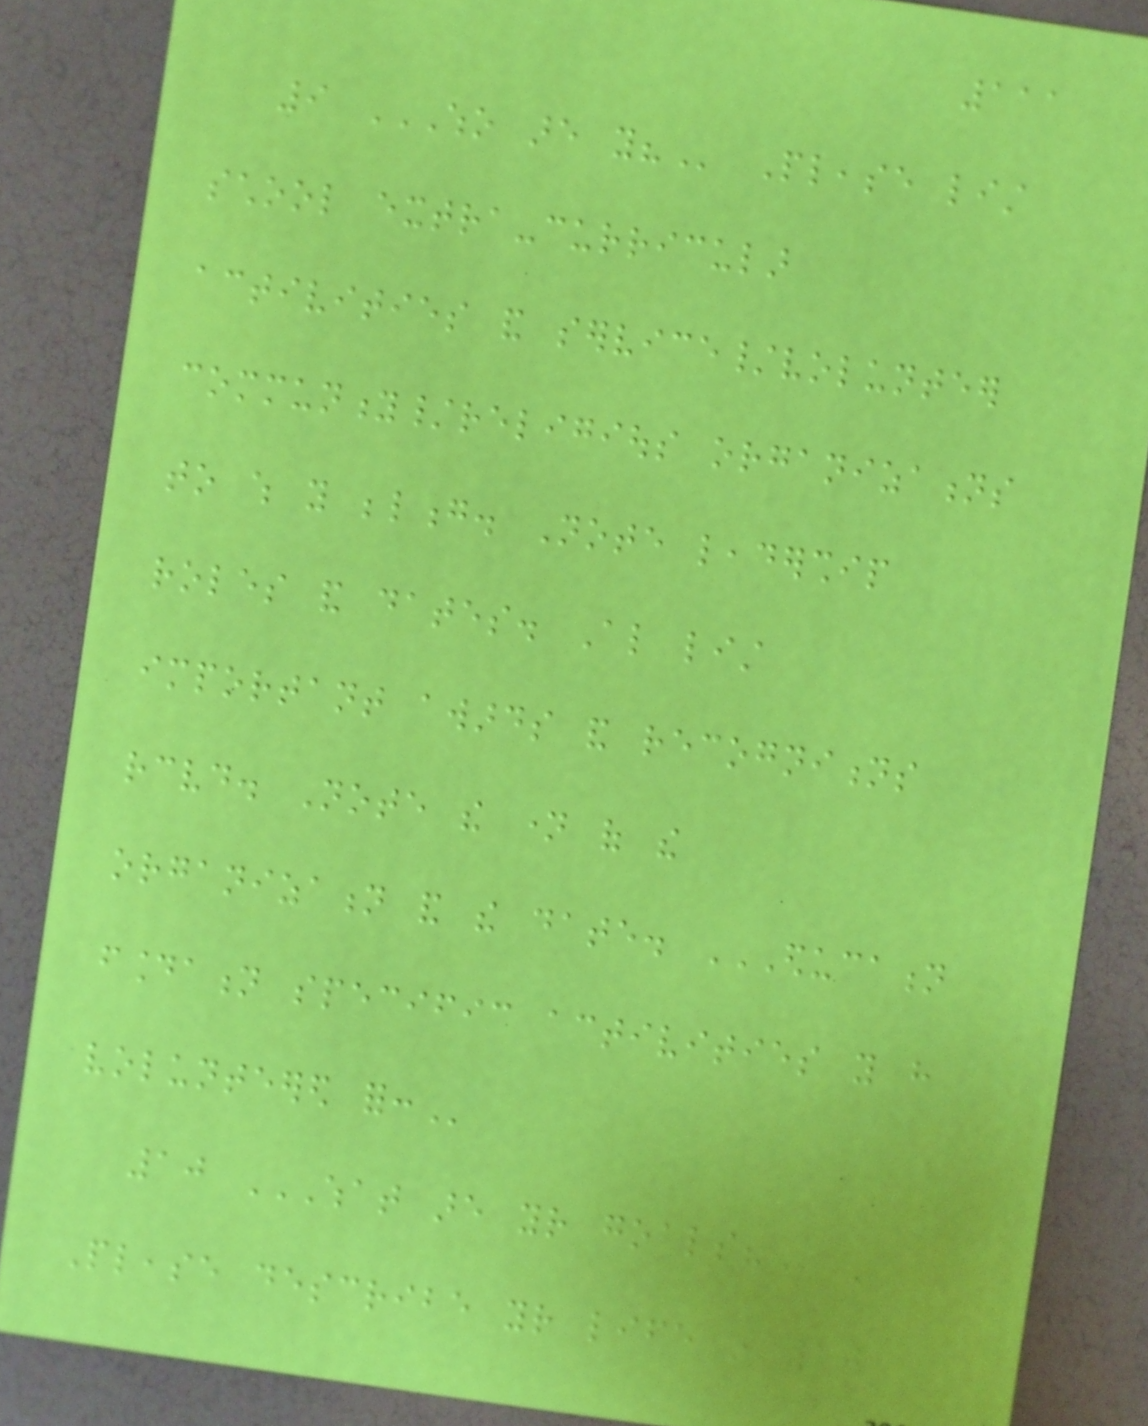111
9 WHO ARE YOU? Please list
school extra-curricular
activities and service/volunteer
community/religious organizations
to which you belong. Note leadership
roles and dates. Also list
important awards and recognitions
received. Note the name of the
organization and the date. EDUCATION
FOUNDATION SPECIFIC ACTIVITIES YOU HAVE
VOLUNTEERED FOR:
10 WHAT ARE YOUR GOALS?
Please describe your life in 10
